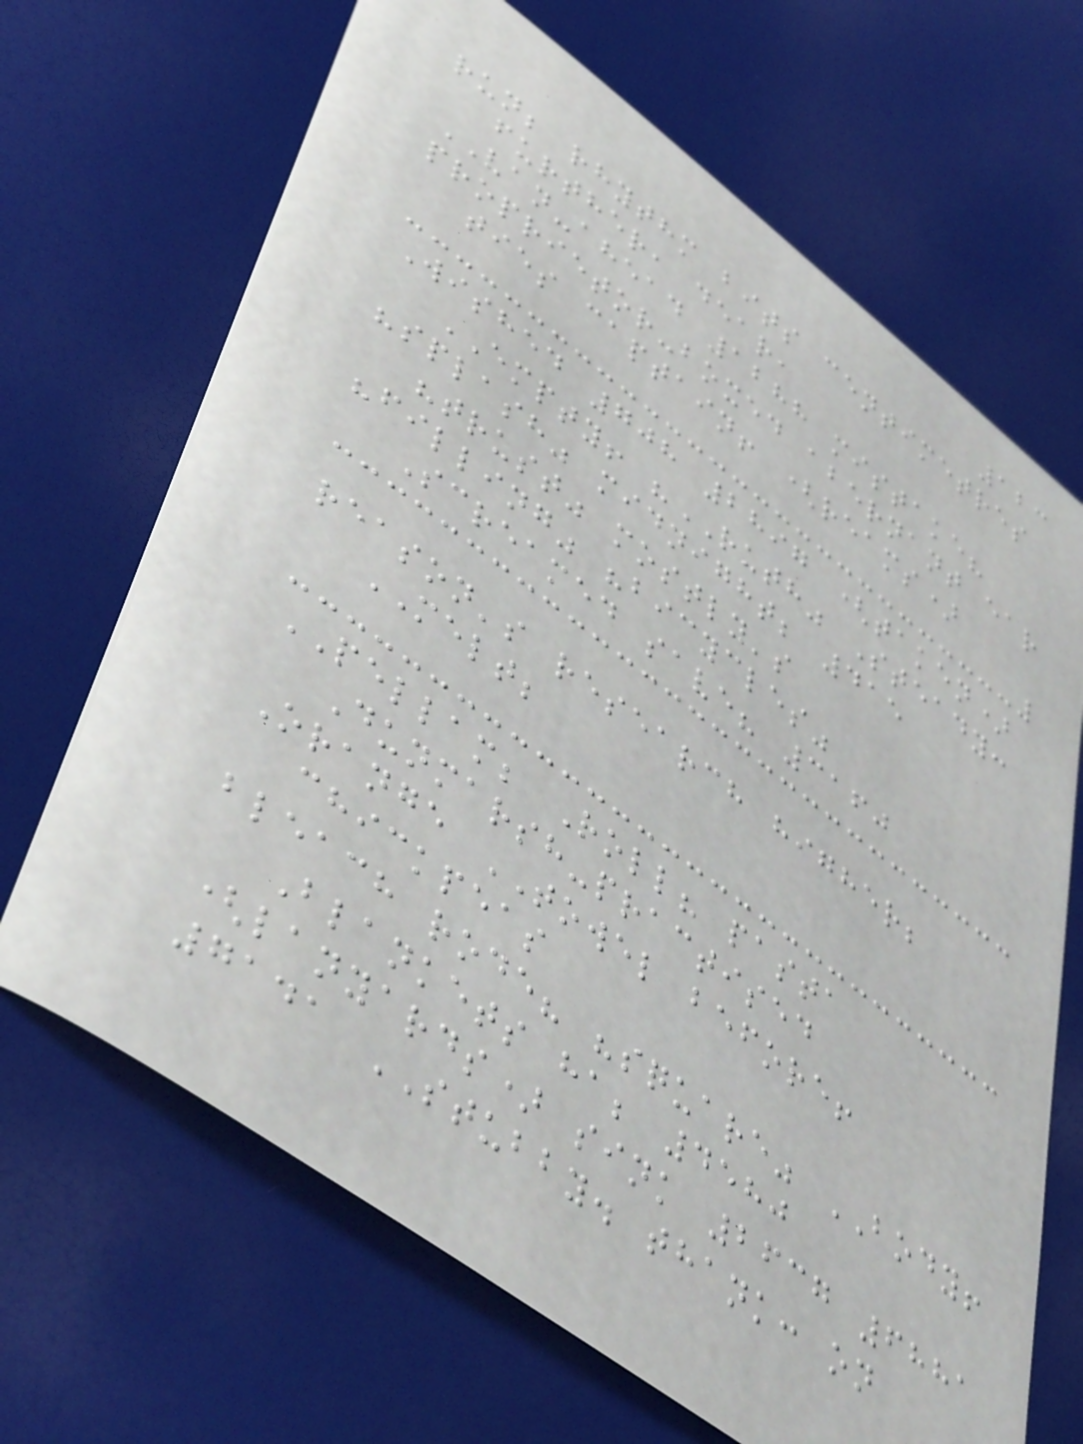123
run; rhythm bits centimetres
further, dear,
VAN-ahead 1288 mistake?
proprietor-boxed abernant ear
ties captain! (reams)
Wished 708 2897 (taken)
EMPTY! "RUTH" Steady:
"splash" midnight; 415
"trust" mostly's
"filling" "bicycles"
Screamed save? 3160
reason's research higher;
MELT;
PELLAM; Roll? pasta
Dunmarsh-practised
Orange TOWEL before!
chickpeas
bleach rode? "square" BODY!
Blankets ha; 4580
(lanyards) sink 2637 6881
7141 STUBBY. thank: on
